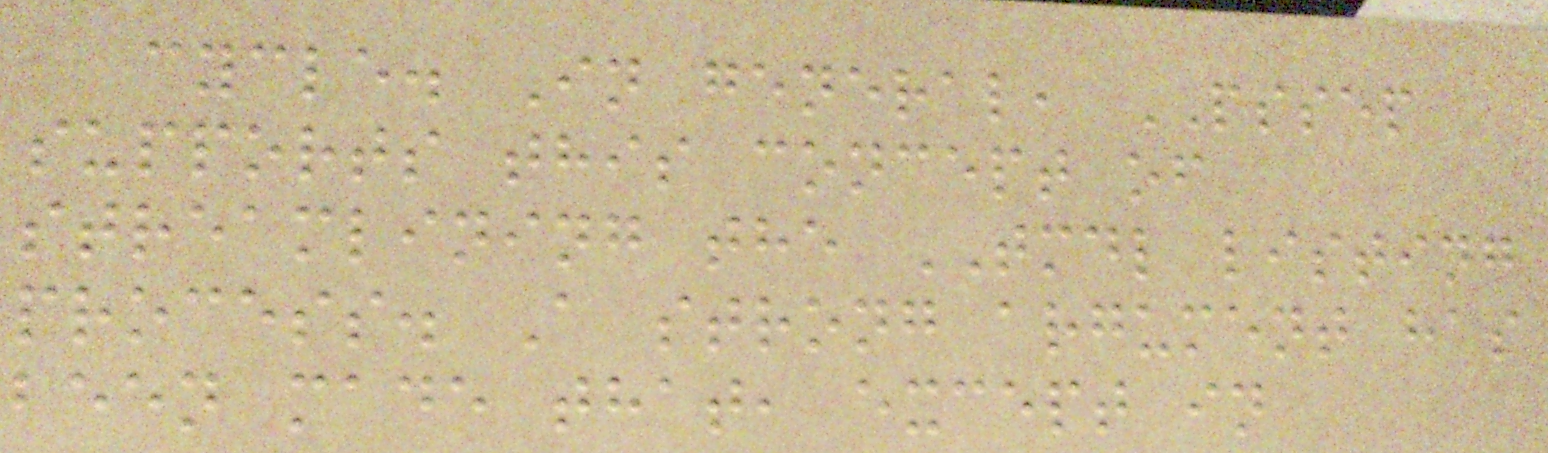cycle. In general, PSSEP
supports this concept of
streamlining the TMDL listing
process. A strong argument has
been made that, except in
